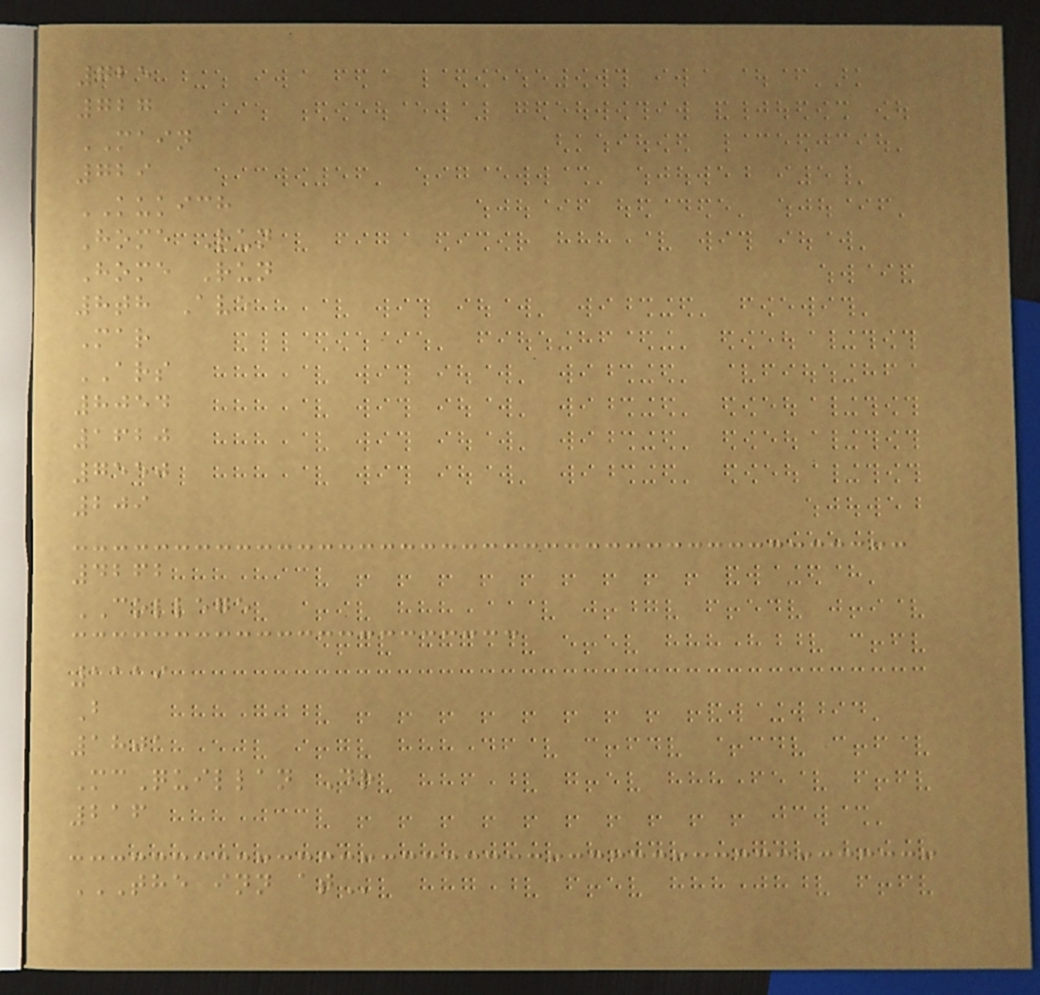725
727
MAIN
729
KUKICH
Home Run
Home Run
8th Ave
Mar
ARS
8054
1620
7550
209
4262
COLLEGE
1119
B
1801
McQuillan Dr
216
THE INN AT
